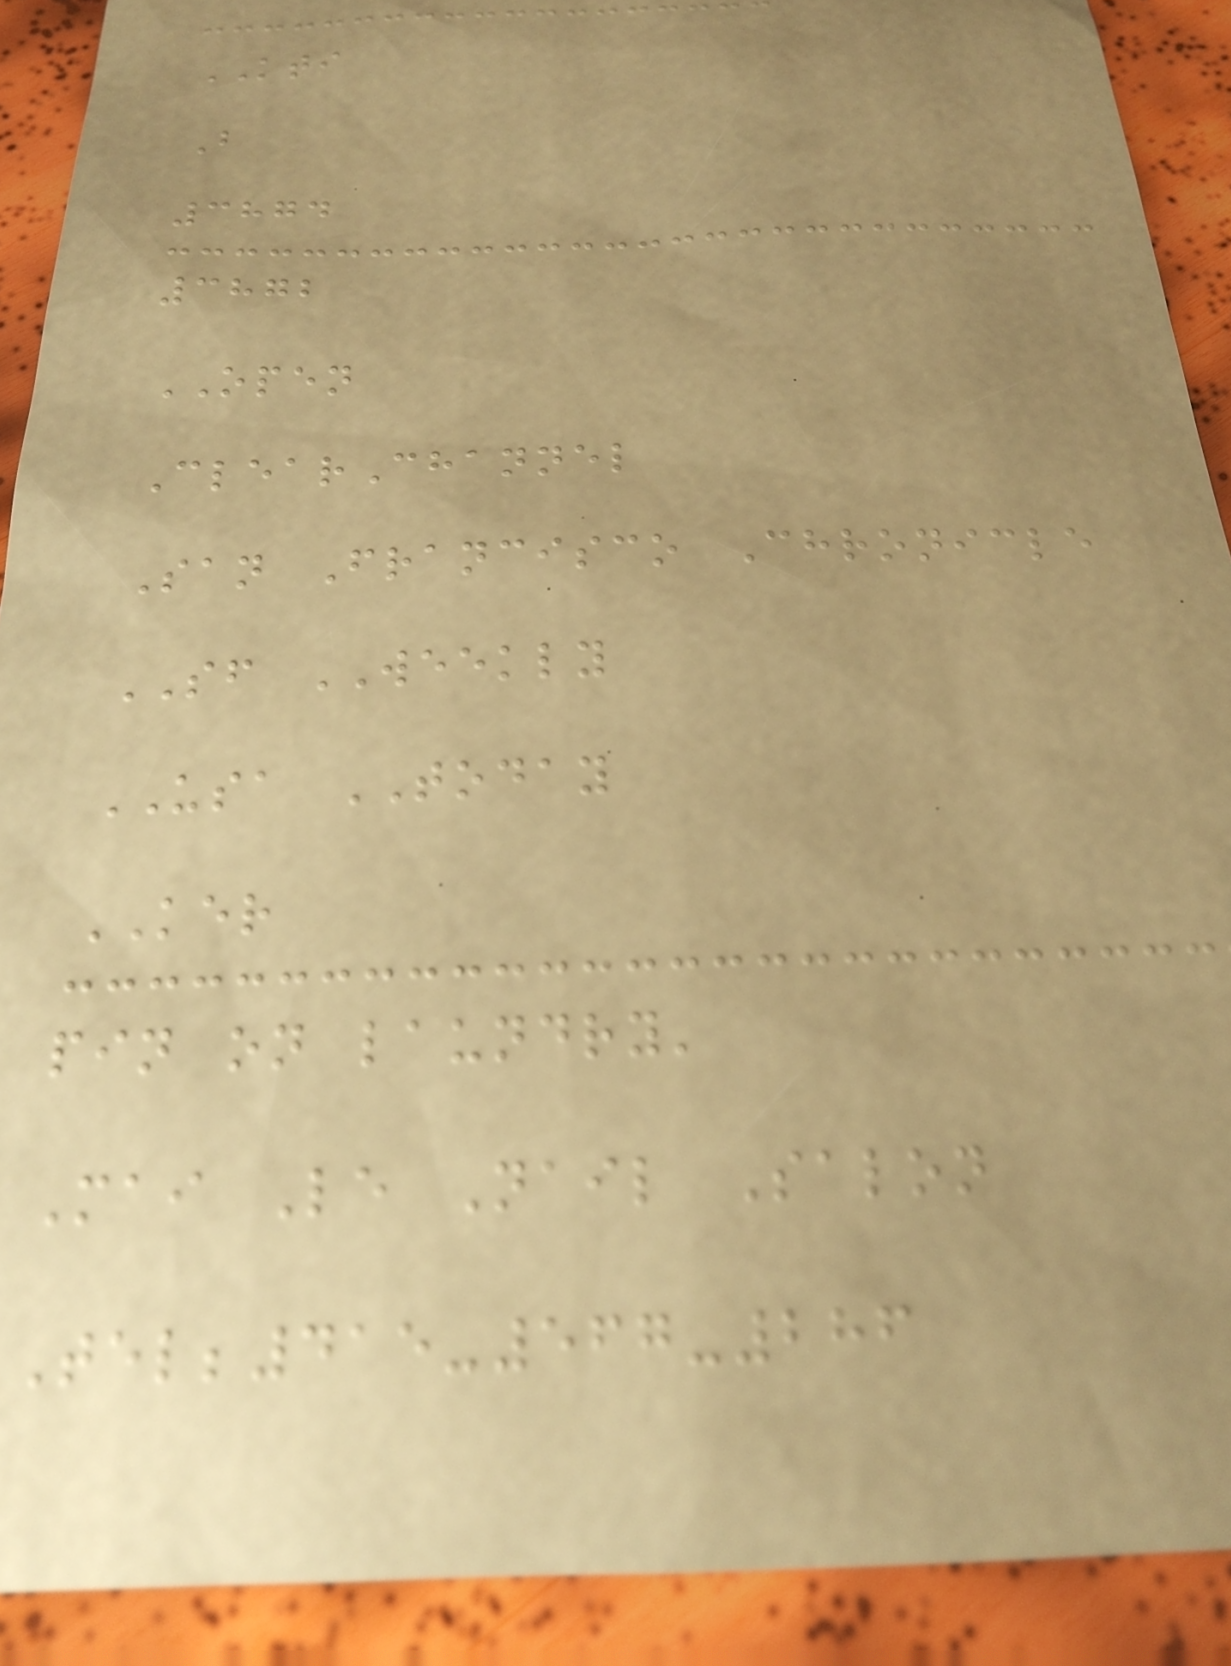KTI
B
3874
3872
OPEN
ClearChannel
San Francisco Chronicle
SF WEEKLY
USA TODAY
KER
pin on laundry'
Mai Le Nail Salon
Tel;415-567-286
